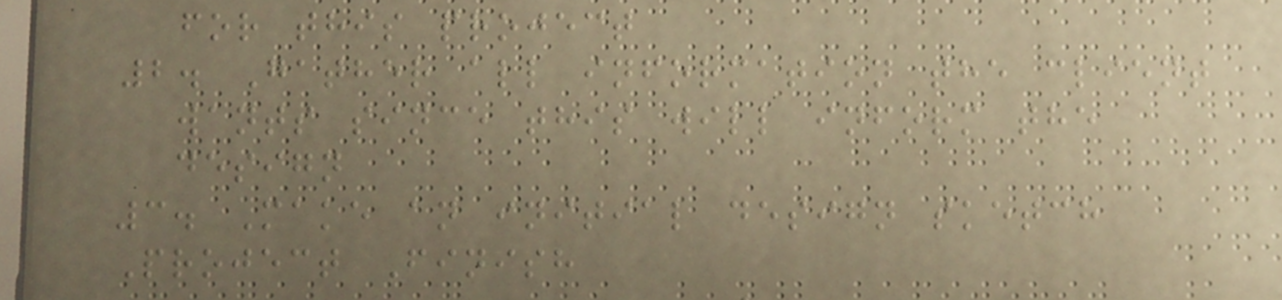for this project
2. Gather all information the client
wants since this will inform the
design
3. Make an initial design sketch
Project Finish
